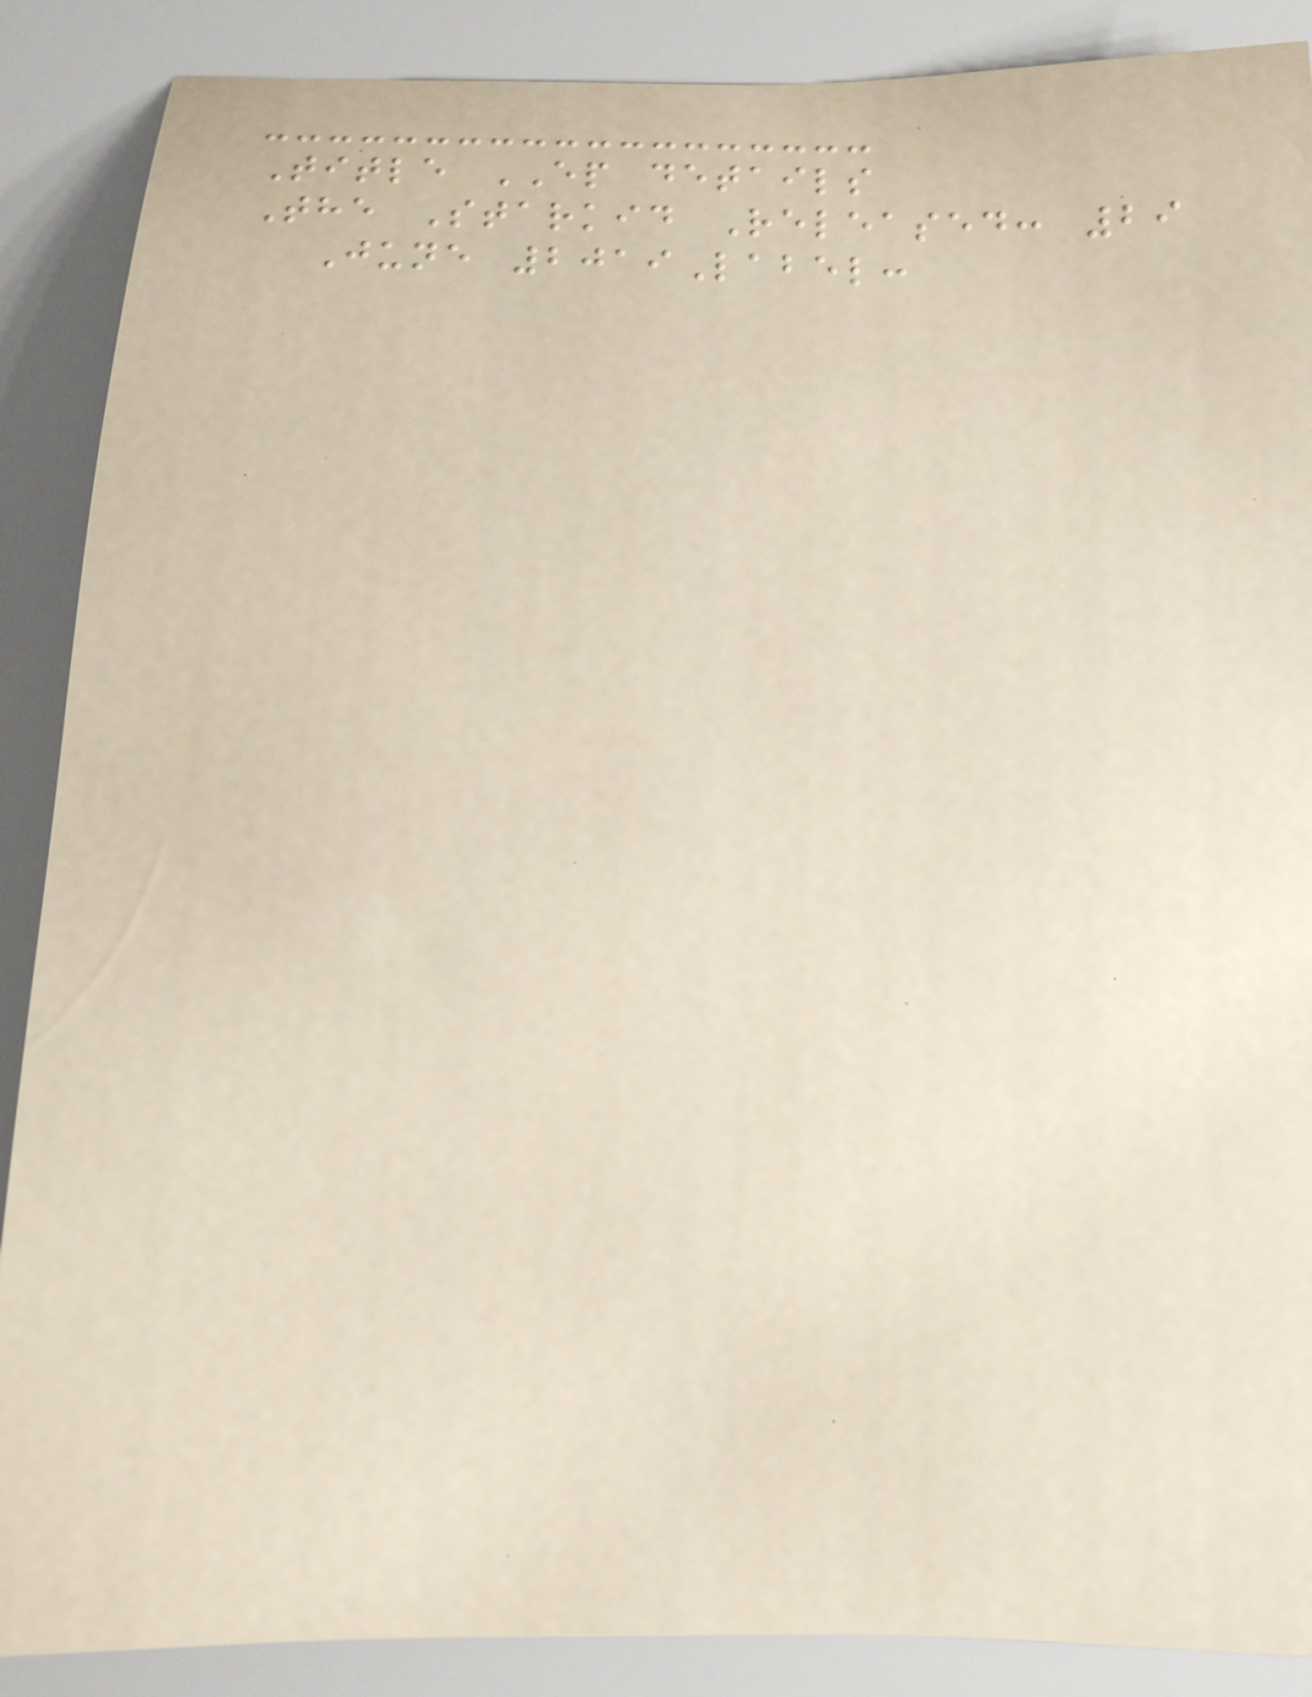Title EP details
The Starkid Released: 29
June 2019Label:
